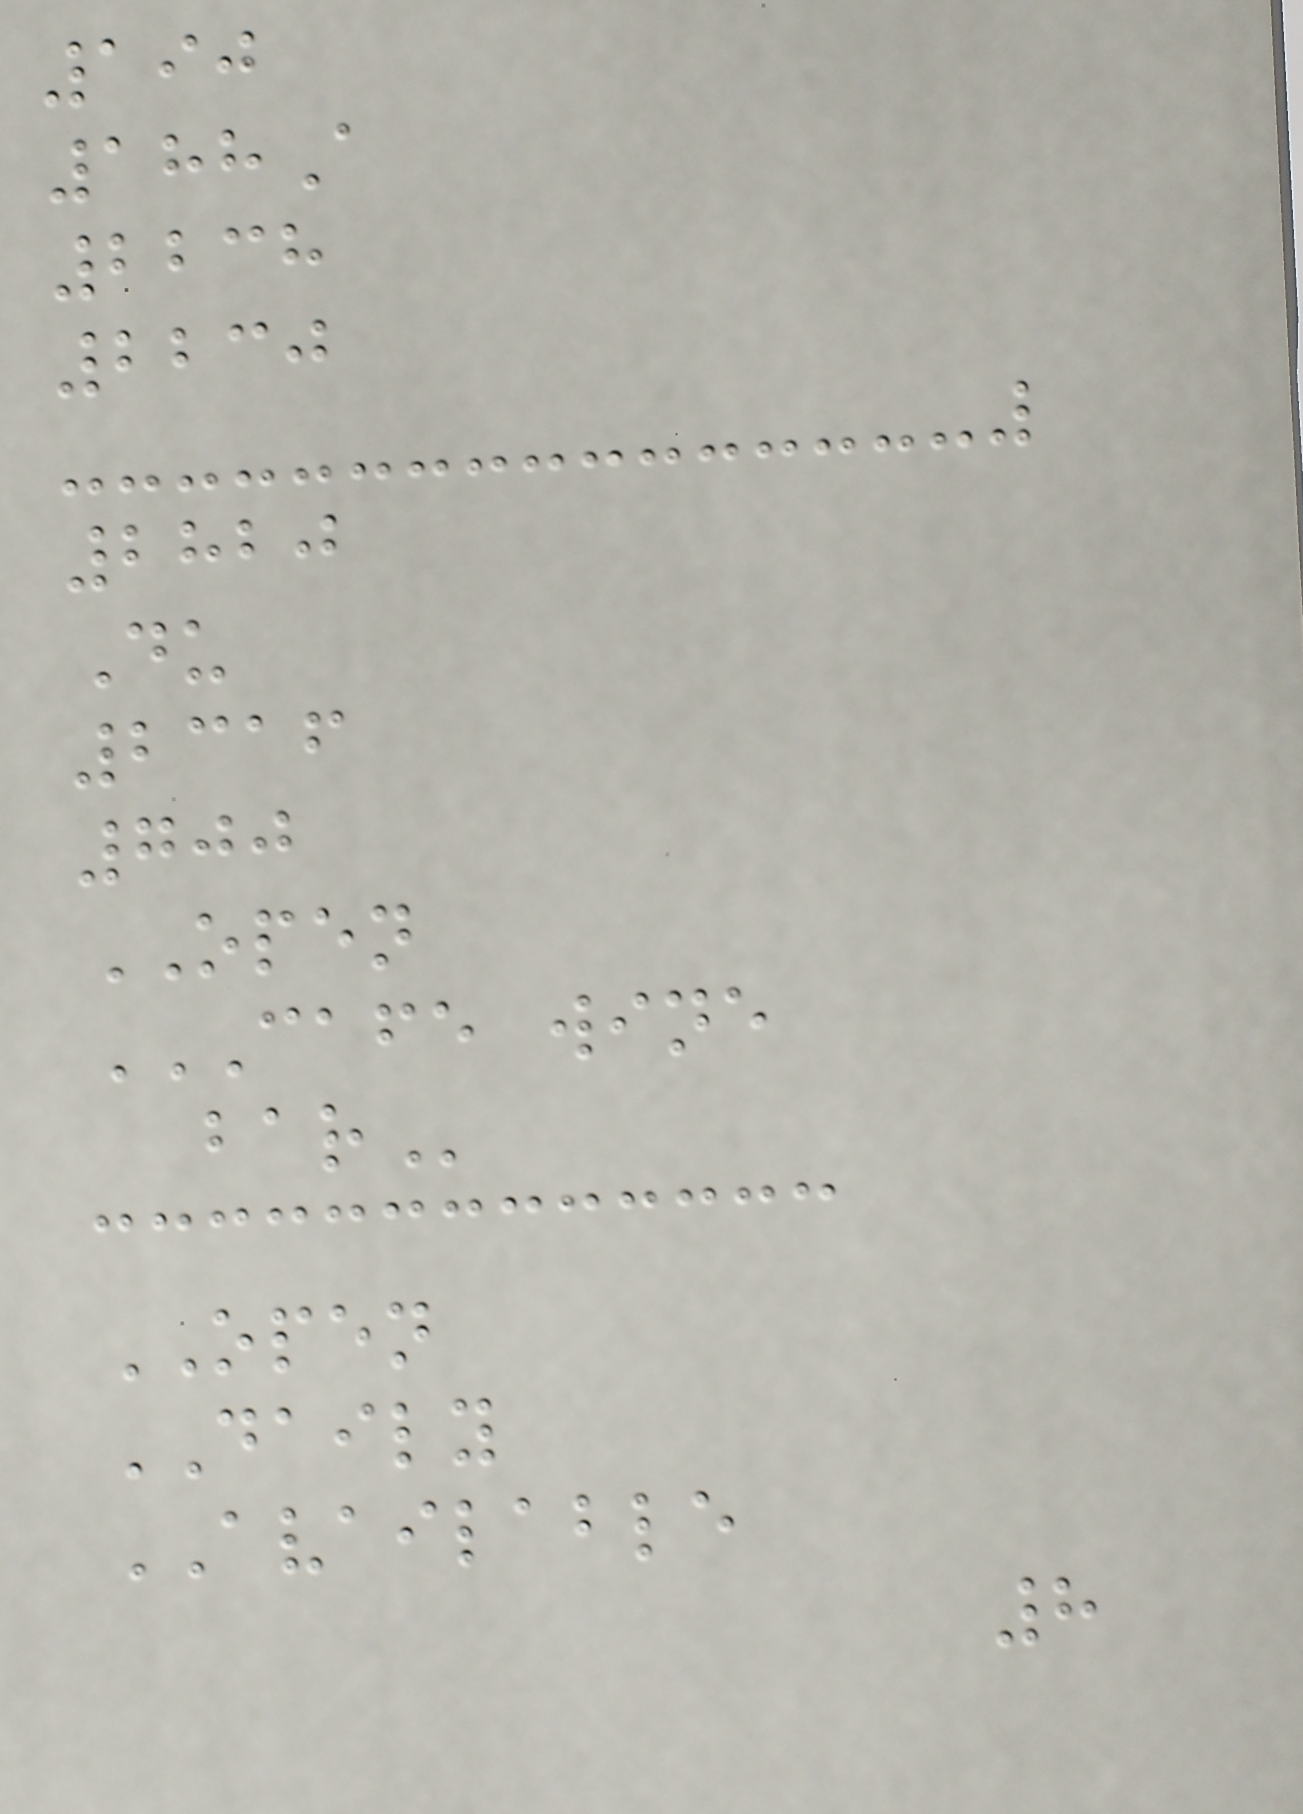190
188A
2238
2230
2820
Du
2316
700
OPEN
CAFE WINE
BAR
OPEN
DAILY
AVAILABLE
8
